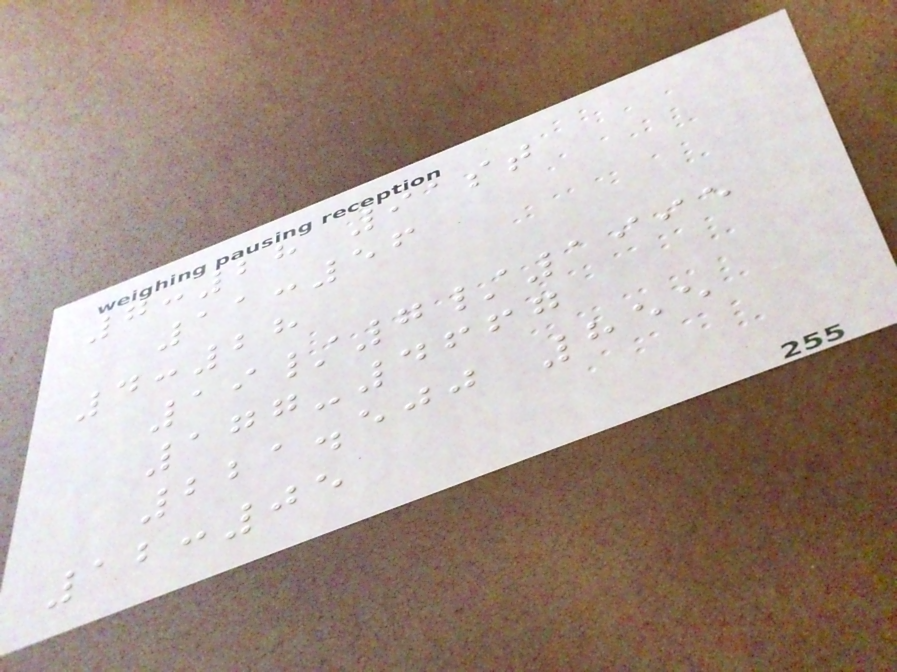7:28 91st
11:56
4:28
19/7/1995
177-4667
221.500 855
12:05
